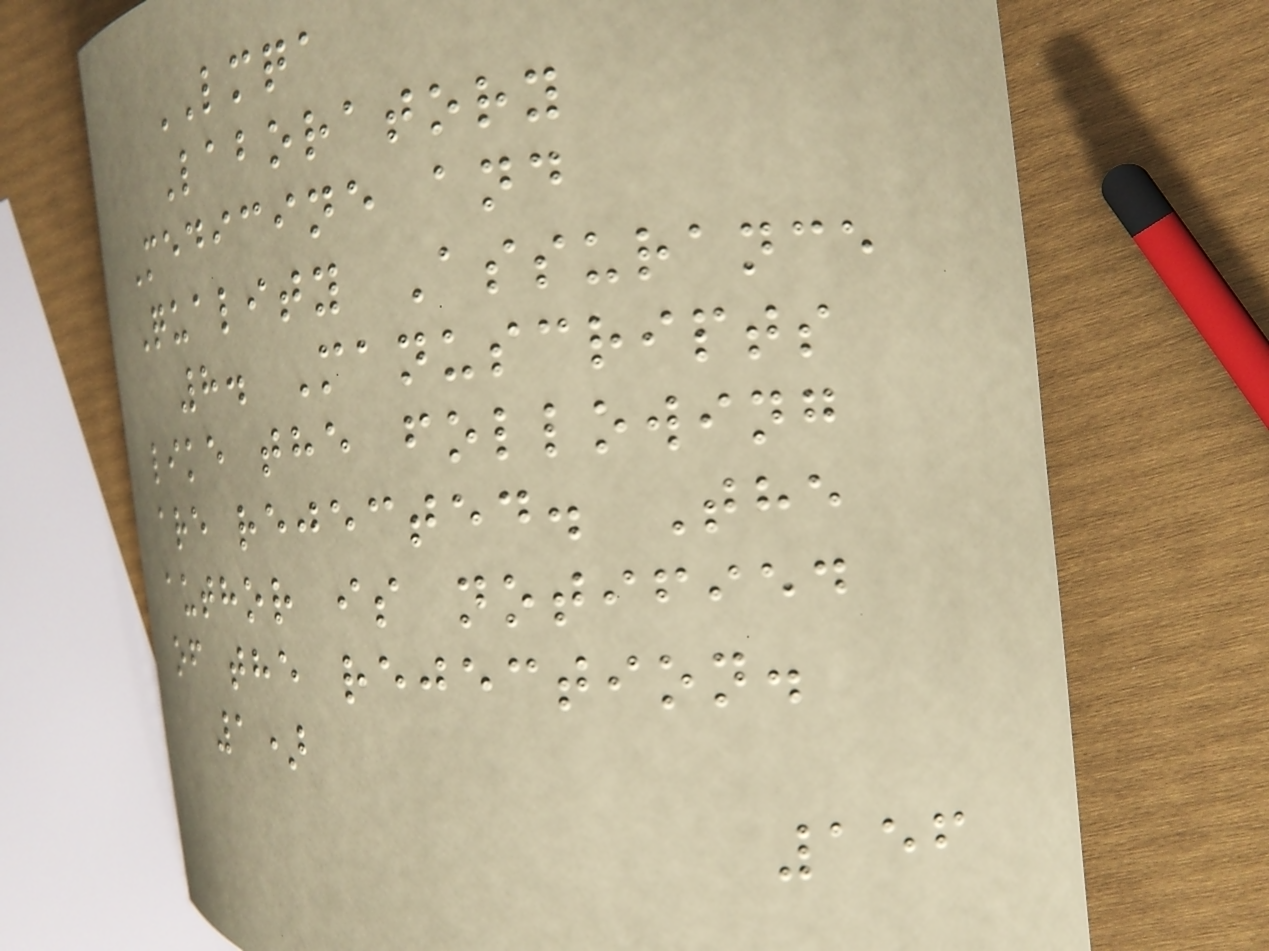LMQA
Laboratory
Medicine and
Quality Assurance
8. Manuscripts
like the following
are rejected. The
author is notified
of the rejection.
1)
156
